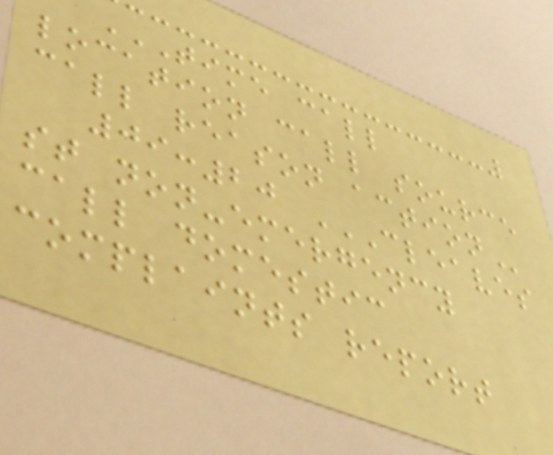TIME CALL
LOCATION CALL SOURCE
CALL REASON ACTION
09:20 CLEAVES
ST NON-EMERGENCY
CALL DOMESTIC
COMPLAINTS REPORT
